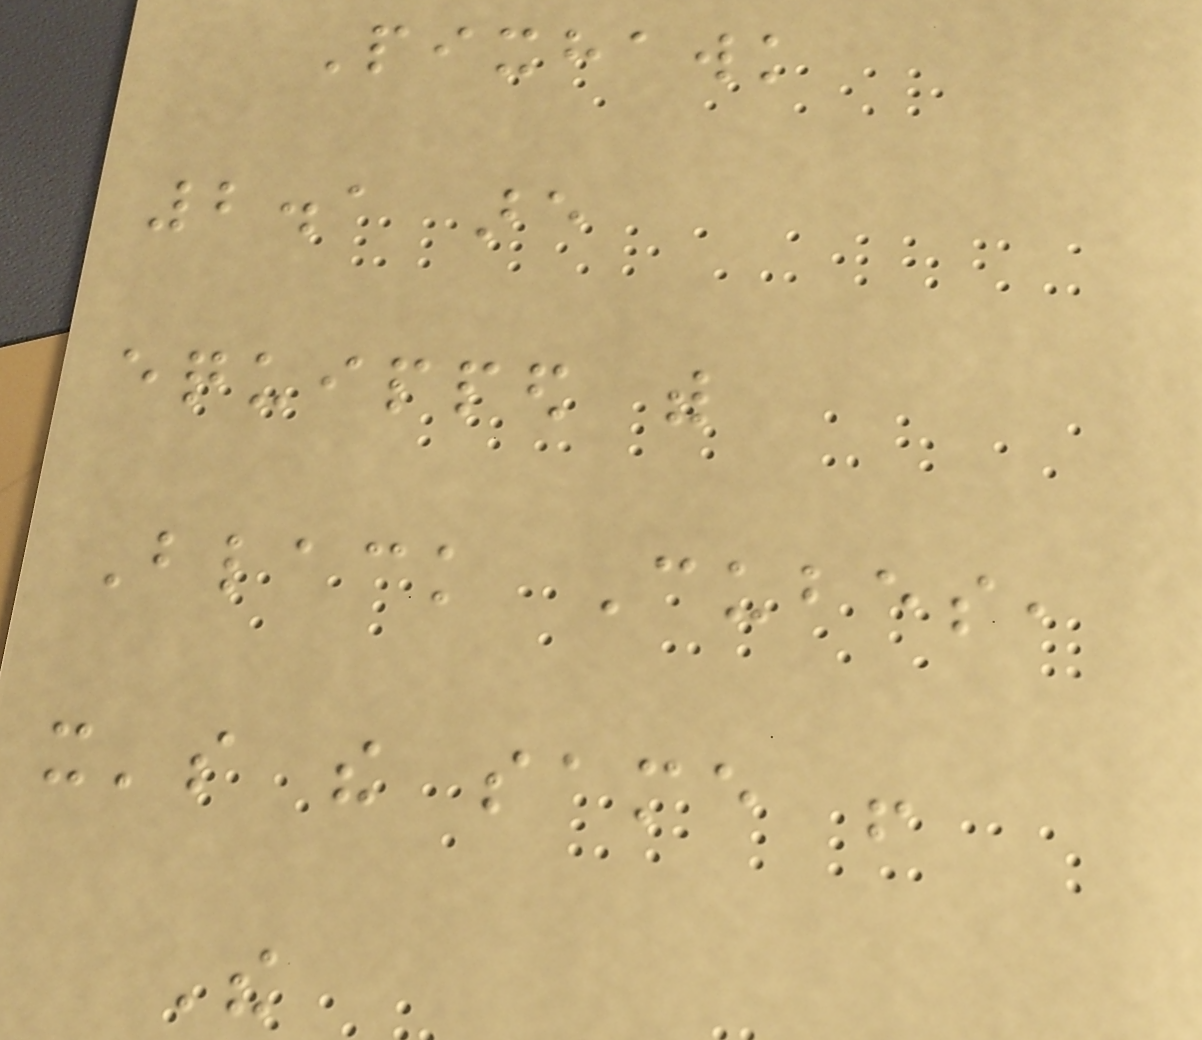Pixhawk
2.1 are
equipped with
Black Cubes,
it's the same !
The
